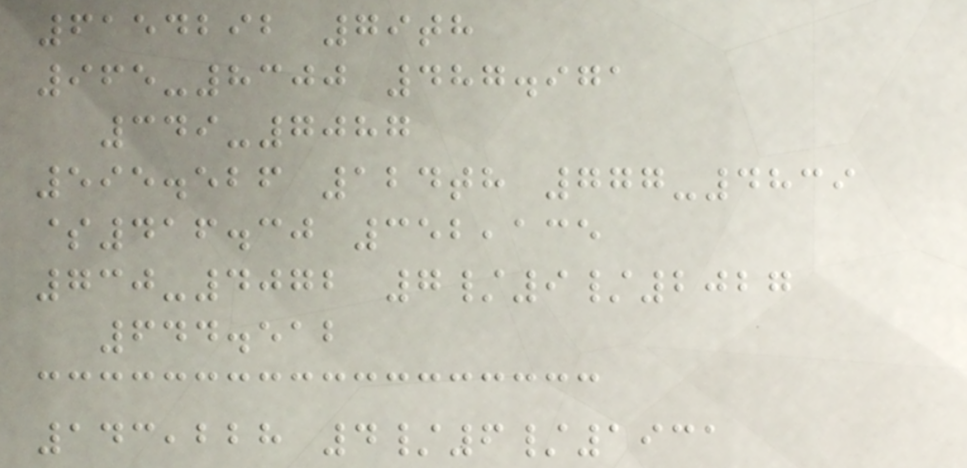6154292 79th
965-8300 487.971
349-7087
595.526 124th 777-4839
$416.30 352,135
730-4072 7/9/2027
644.512
143,228 4/6/1931
